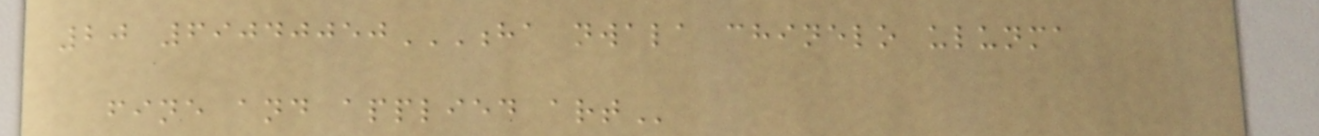20 69040050HA NWALA CHINELO ULUNMA
FINE AND APPLIED ART
